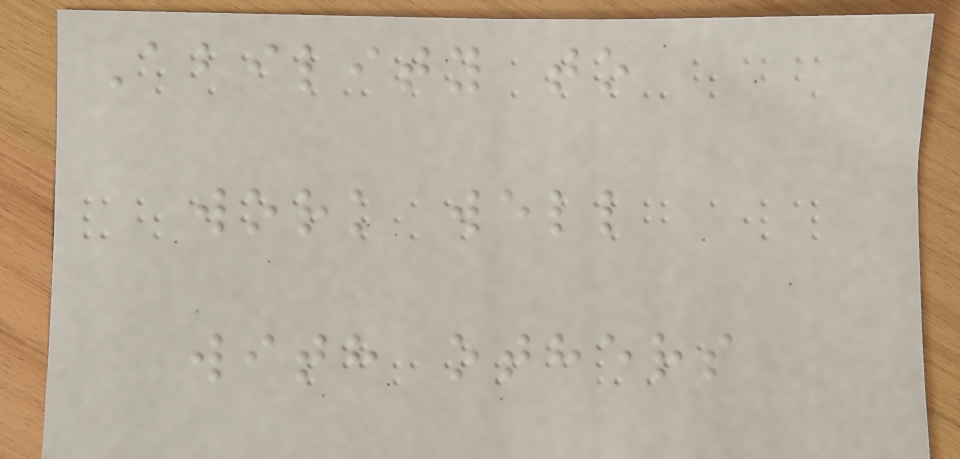Ability to
work well
with others
